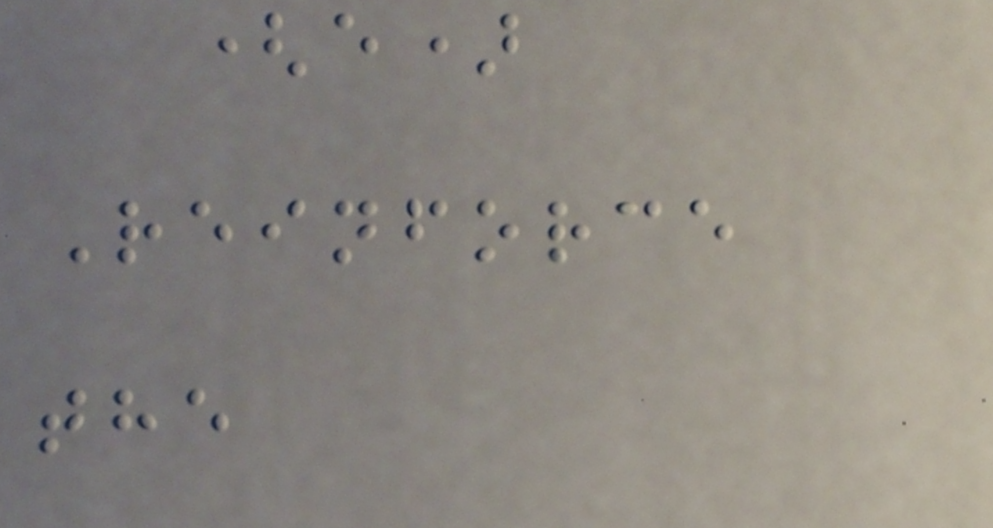(e)
Reinforce
the
